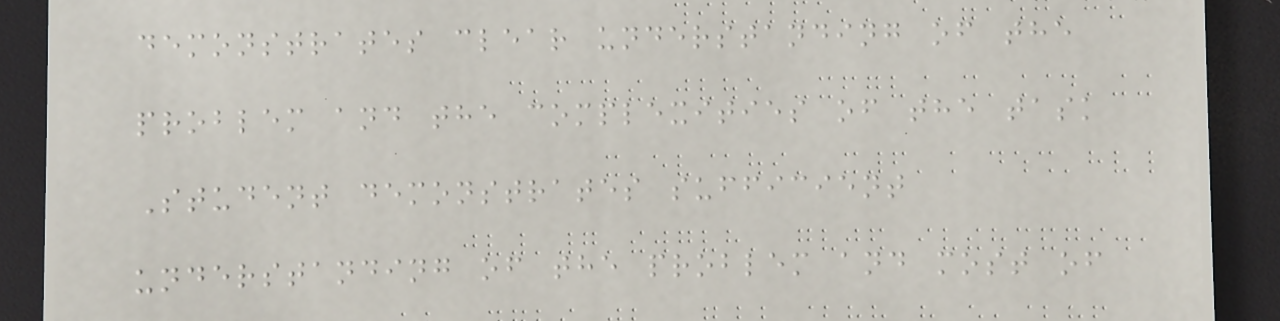demonstrates clear understanding of the
problem and the complexities of the task
Student demonstrates sufficient
understanding of the problem and most of
